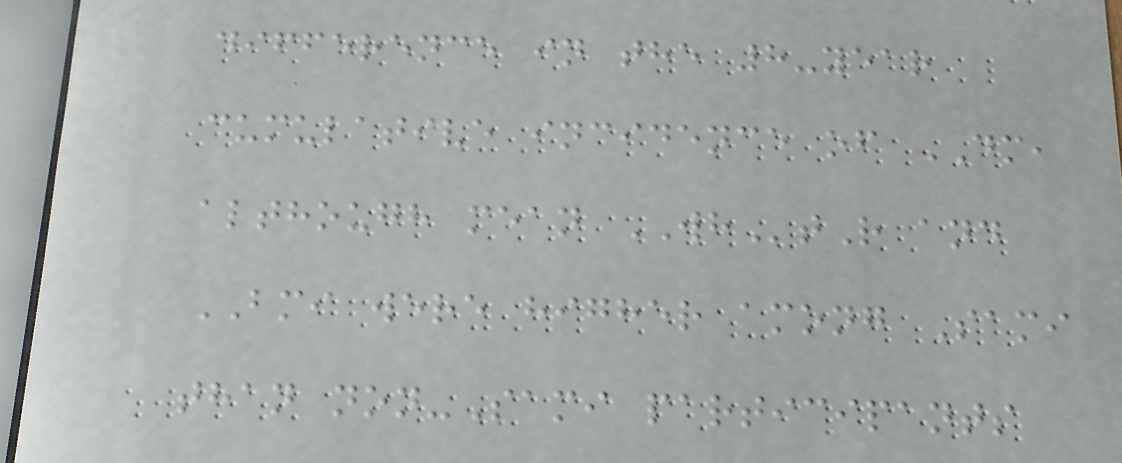difference in the 8-year
cumulative incidence of DM,
although mean WHtR and
BMI were higher among Sami
than non-Sami participants
